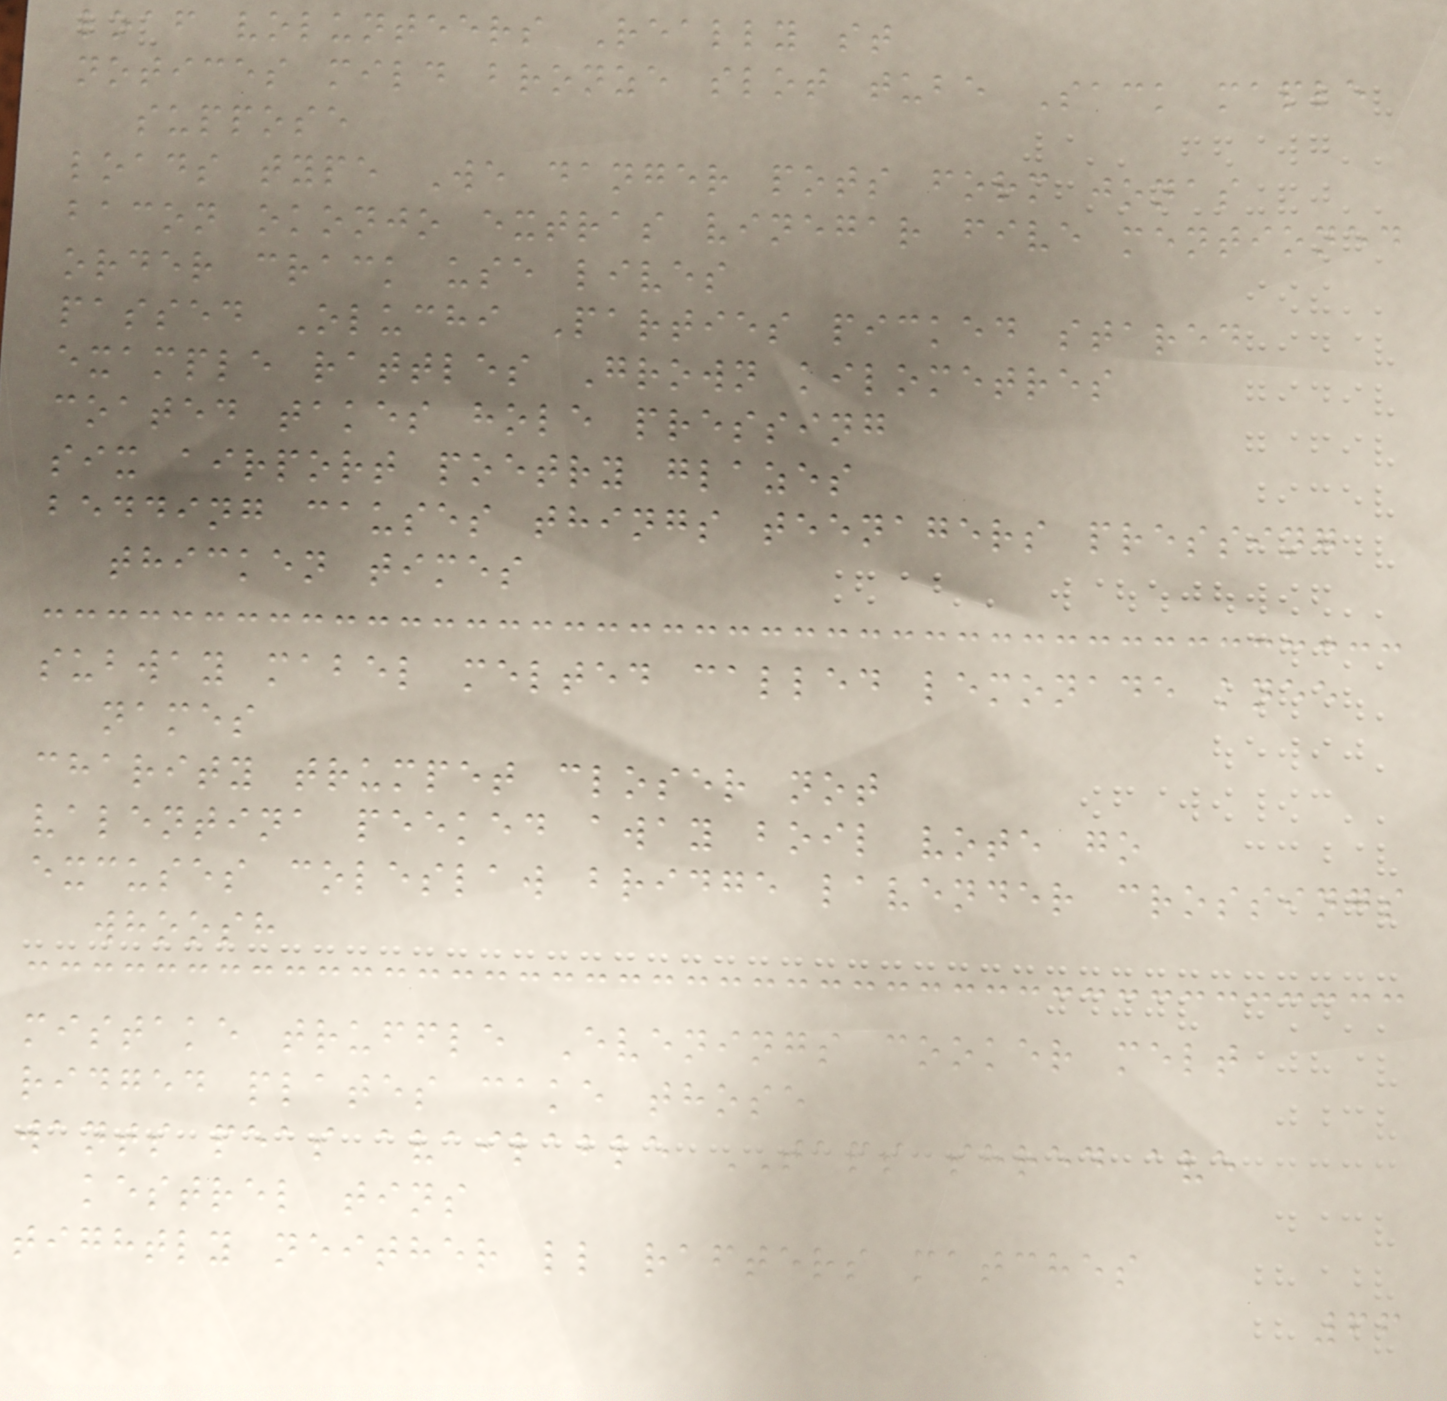loaf volunteers Really st
notices mild bronze slot tube Sack maple
suppose
loads type We danger pots form jonas
bacon okonjo extras vinegar five mentioned
order crack use lives
passed Oluchi Parties picked stared
example rattles Grown kilometres
coated takes hole pressing
six airport poetry glazes
bedding causes things teenagers pressing
thicken times
subway mabel melted called lemonade knee
names
charity trumpet closer not
valentina peeked away boil vote go
excuses coleslaw bridge lavender crossings
whoosh
mistake truffle Evenings cooker melt
ridged plates cake those
wants peas available TAPS shred ave
kestrel tins
tightly neither ll rafters matches
66
